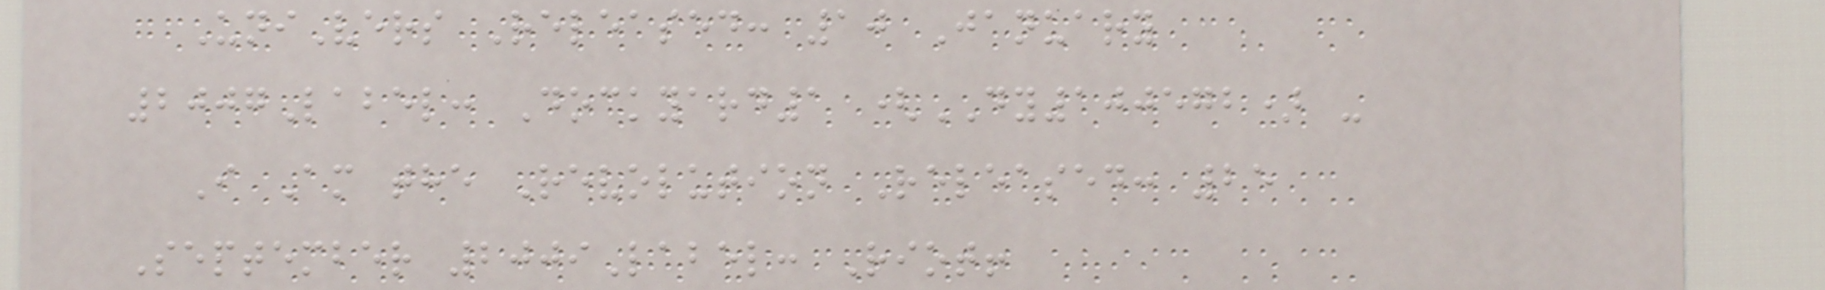UniVers Released: 10 January
2007Label: Dockyard1 (DY100572) -
I Am the Revolution Released: 25
September 2009Label: Riot!
